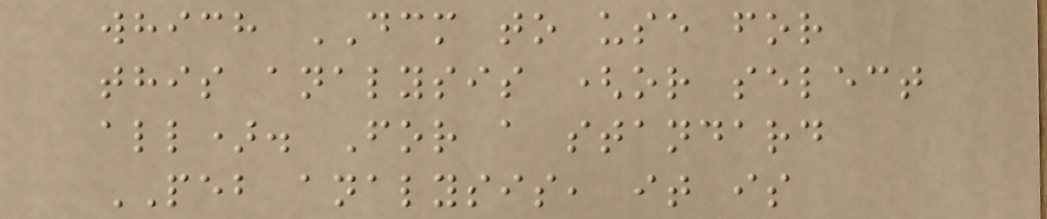which DCM to use for
this analysis (or select
all). For a standard
PEB analysis, it is
